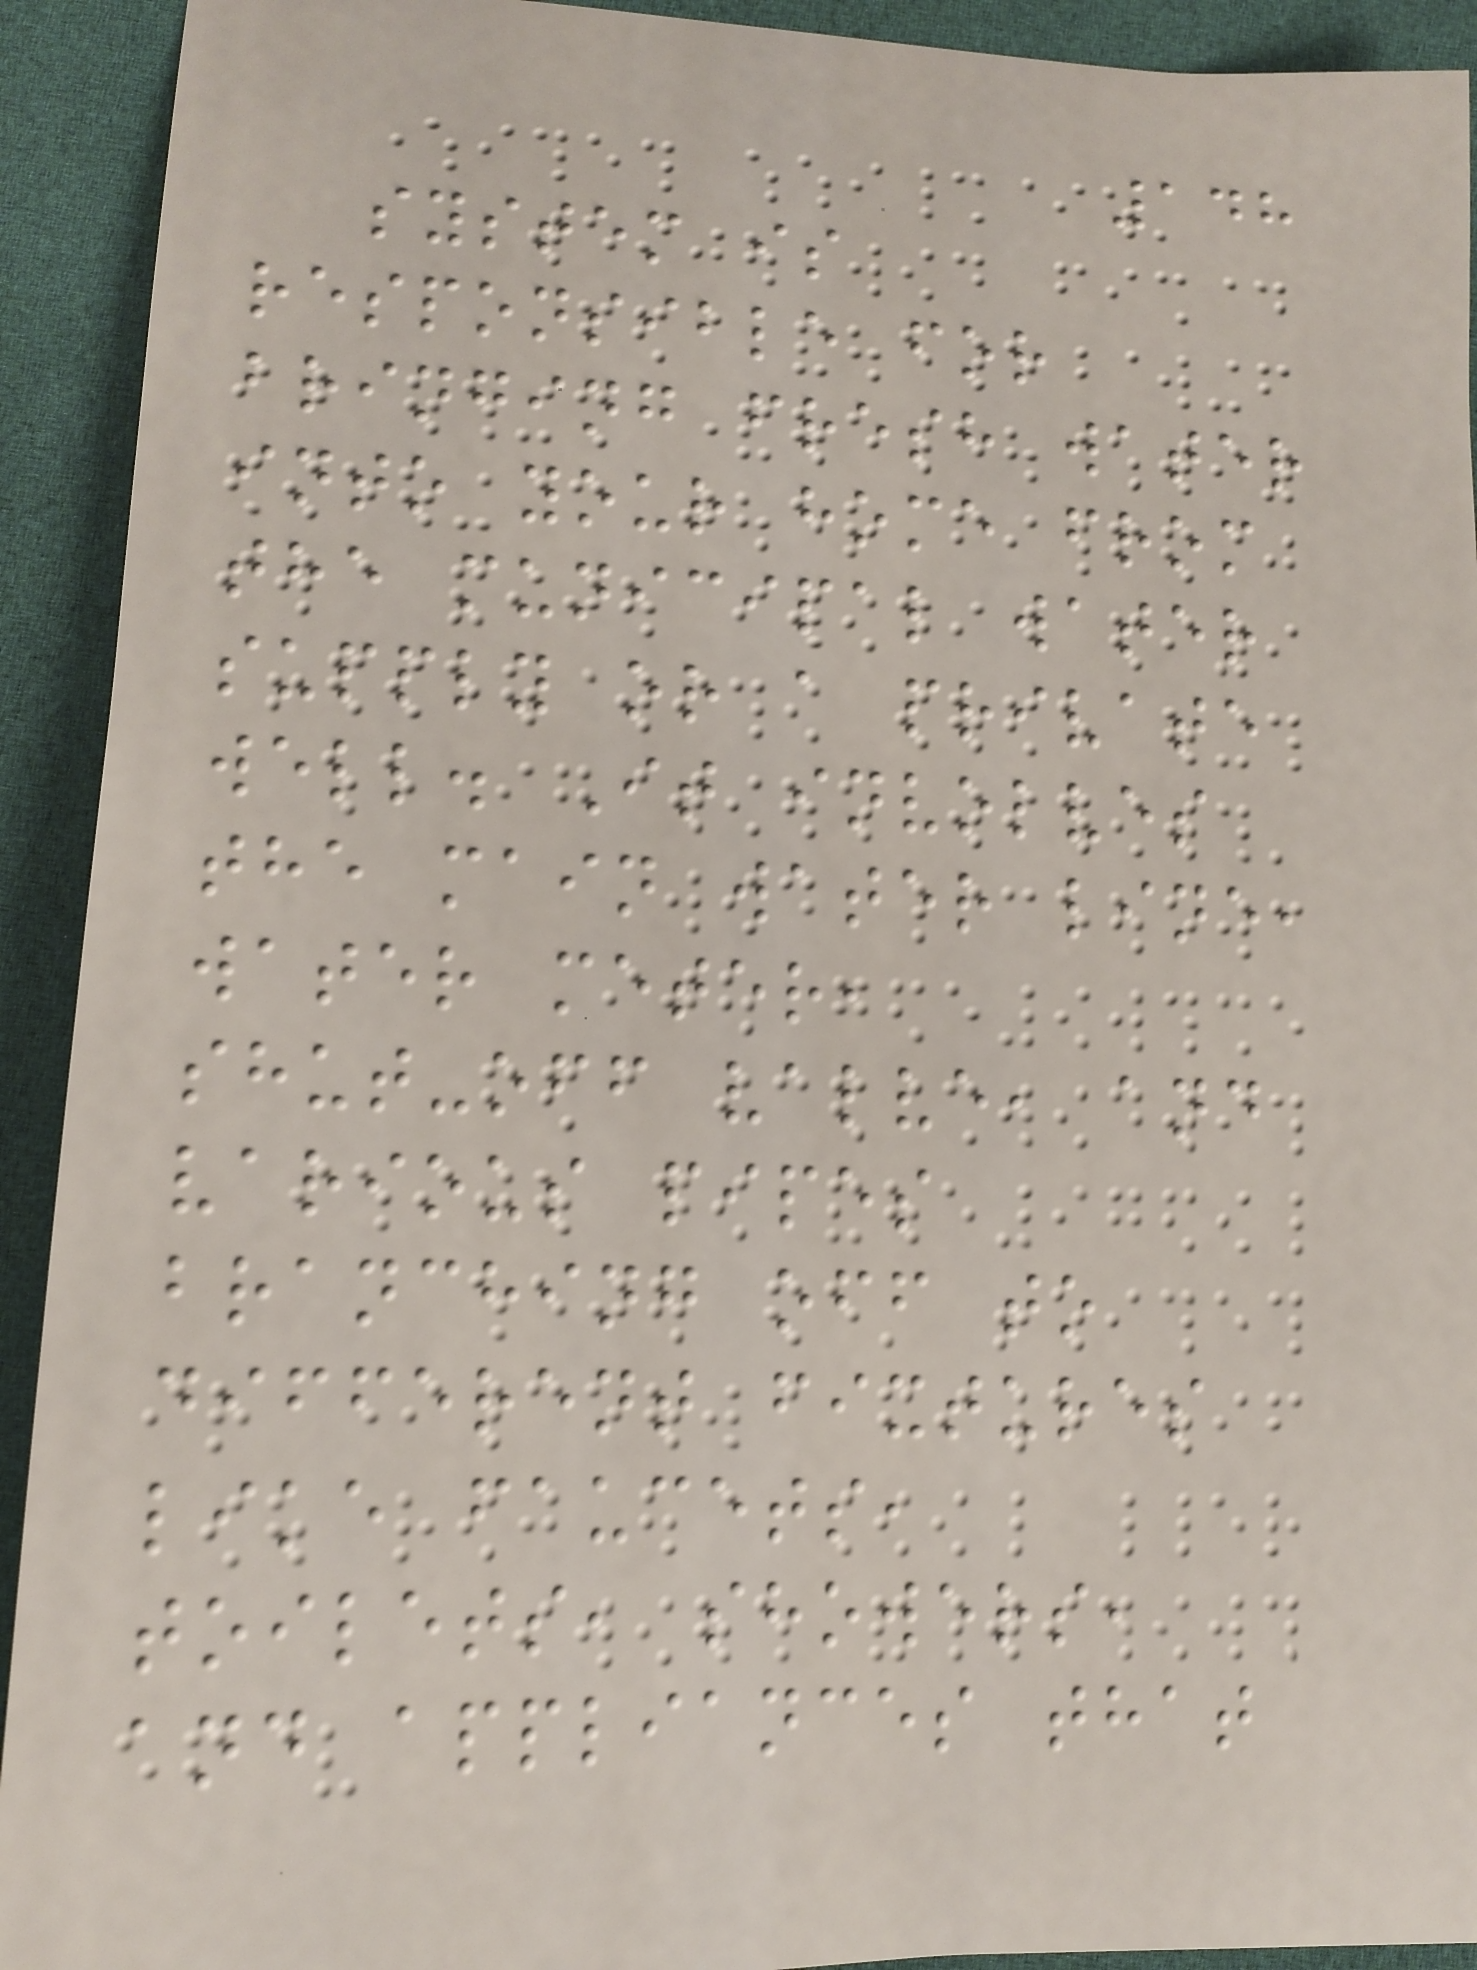148
system is
responsible for
bringing fresh water
into your home from
the municipal water
supply or a private
well. It involves
the main water line,
water meter,
shut-off valve, and
various pipes
branching off to
different fixtures
like faucets,
toilets, showers,
and appliances that
